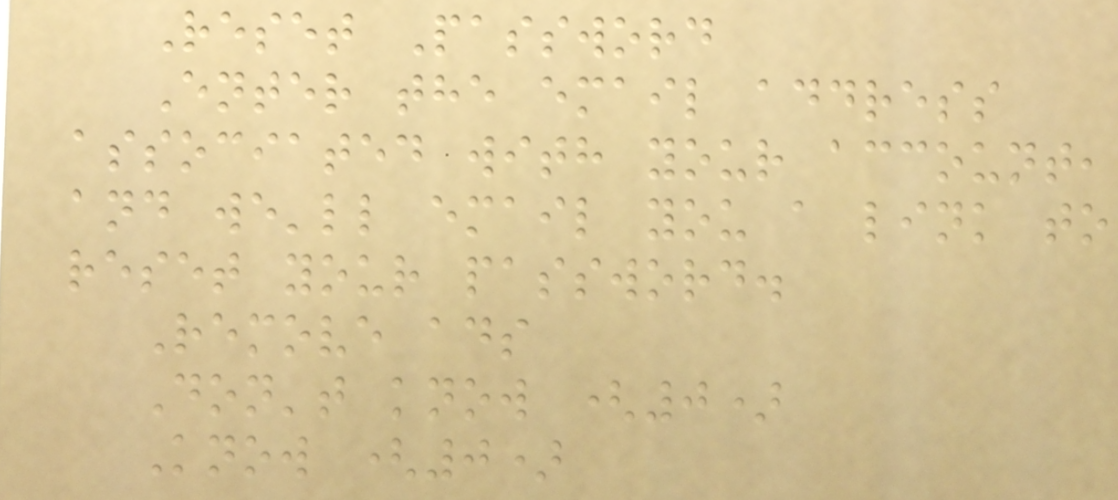Reset Password
Enter the email address
associated with your account,
and we'll email you a link to
reset your password.
Remove ads
Don't know (0)
Know (0)
